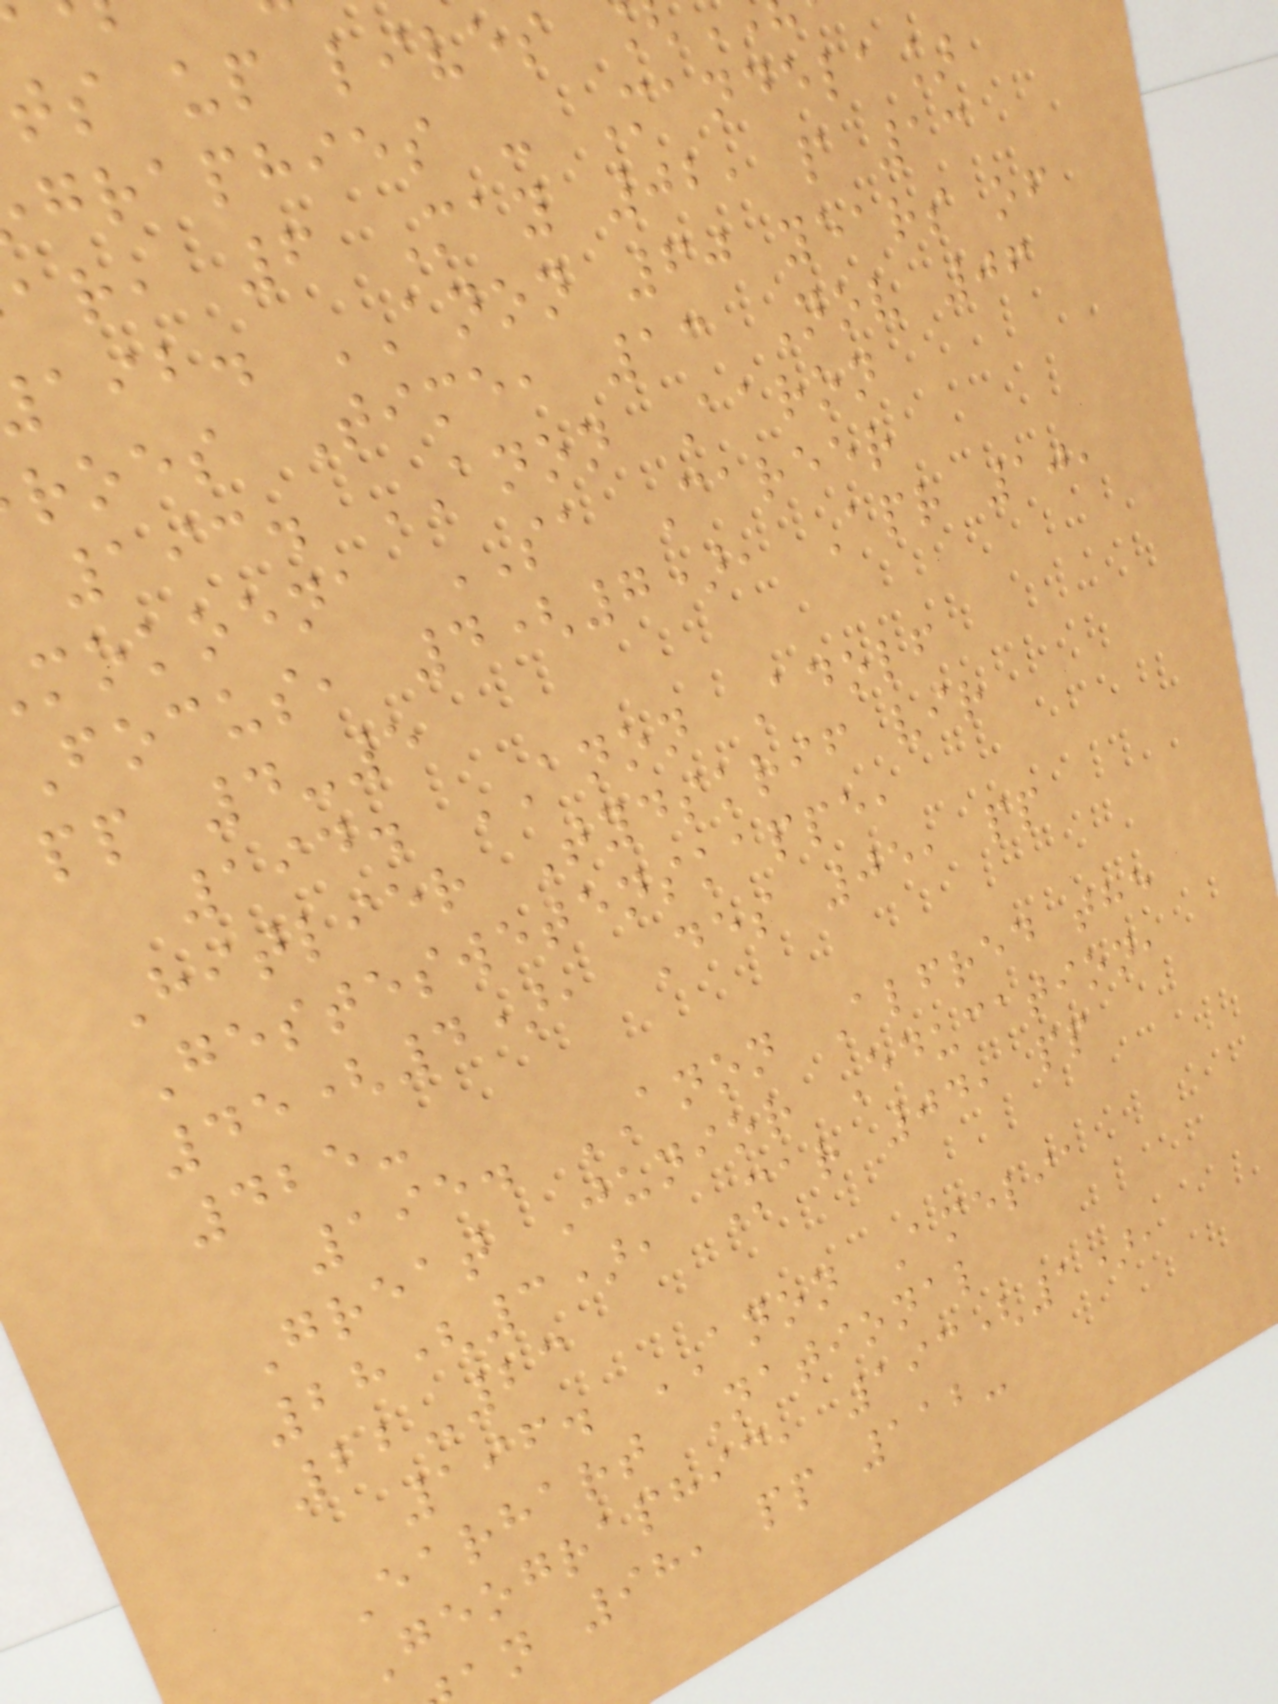ts up lives
graphies - Mandela]
ar, 6 May 02, p 13
aib. ANON 60 years of
roes Time, 13 Nov 06
193. ANON Aaron
mokoena SA Career
Focus, 4(7), Apr 10,
pp 4-5
194. ANON Adolf
Hitlier Tydskrif vir
Gesteswetenskappe,
45(4), Des 05, pp
425-
195. ANON Alfred the
Great Junior Education,
28(3), Mar 04, pp
22-23
196. ANON Amelia
Earhart National
Geographic, 193(1),
an 98, pp 112-
